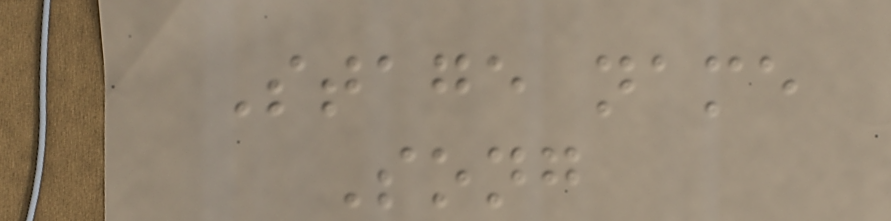Stage name
Song
